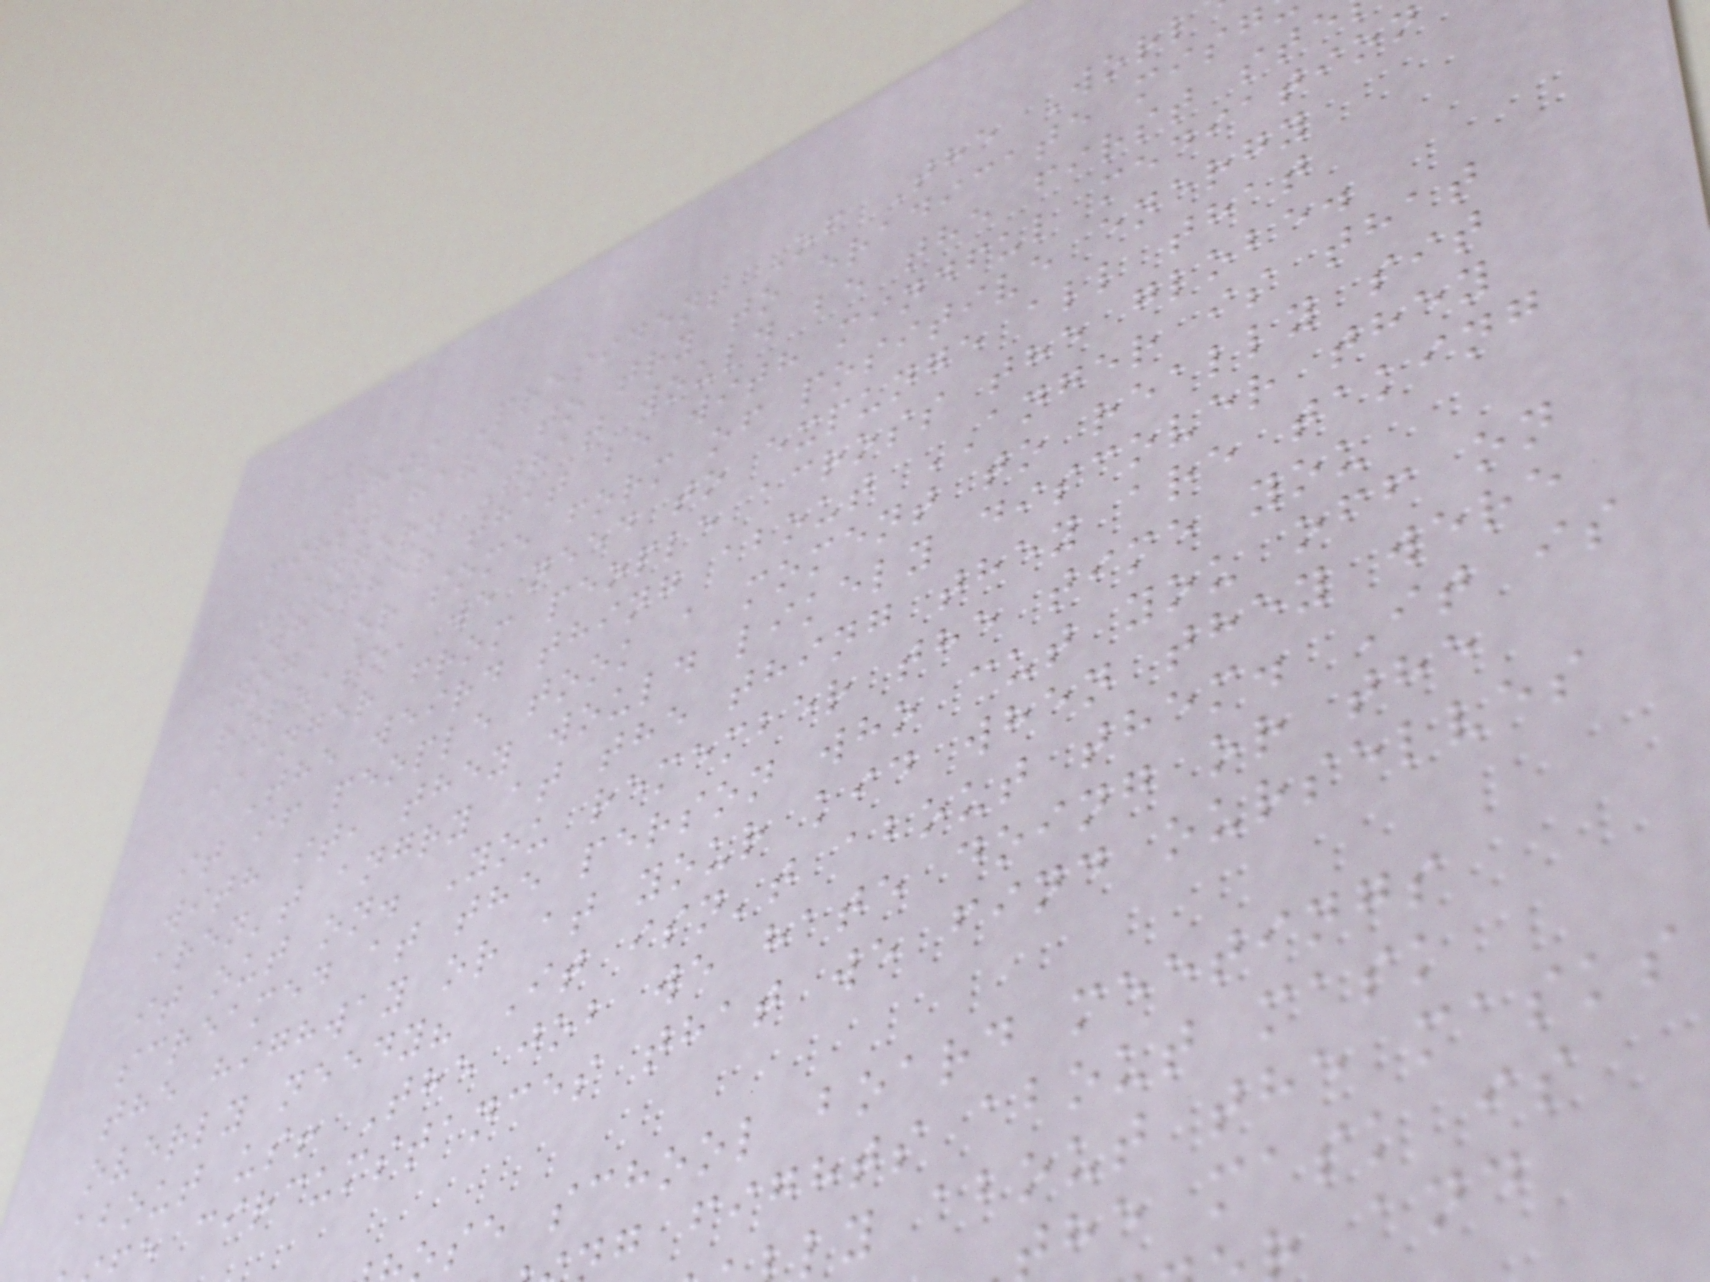This President Of The Worl
first have to try to eradicate misg
ANGER. That would be the first ste
Whether that be with mindful mediation
yoga or some form of positive energy
release, we need to expunge all that
ANGER from people across the globe.
The weird thing about ANGER is that
it if people took a moment to really sit
with it, they would likely discover they
aren't angry at the thing they are taking
it out on. You remember the time you
screamed at the person who cut you off on
the highway or at your kid when they were
overly needy? It isn't about them. It is
about us! The job we hate doing or the
e circumstances that we find ourselves
se school board meetings
g fights about mask
ly about the masks
he mask is
